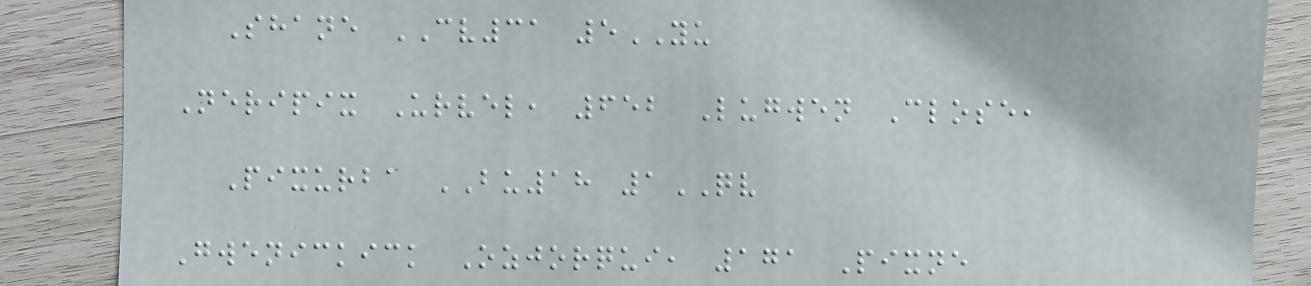Shane CV31 5YU
Neripix Urvel, 652 Lugwen Close,
Pixurba BU18 1QV
Gwenickick Ozjorqui, 171 Pixne
